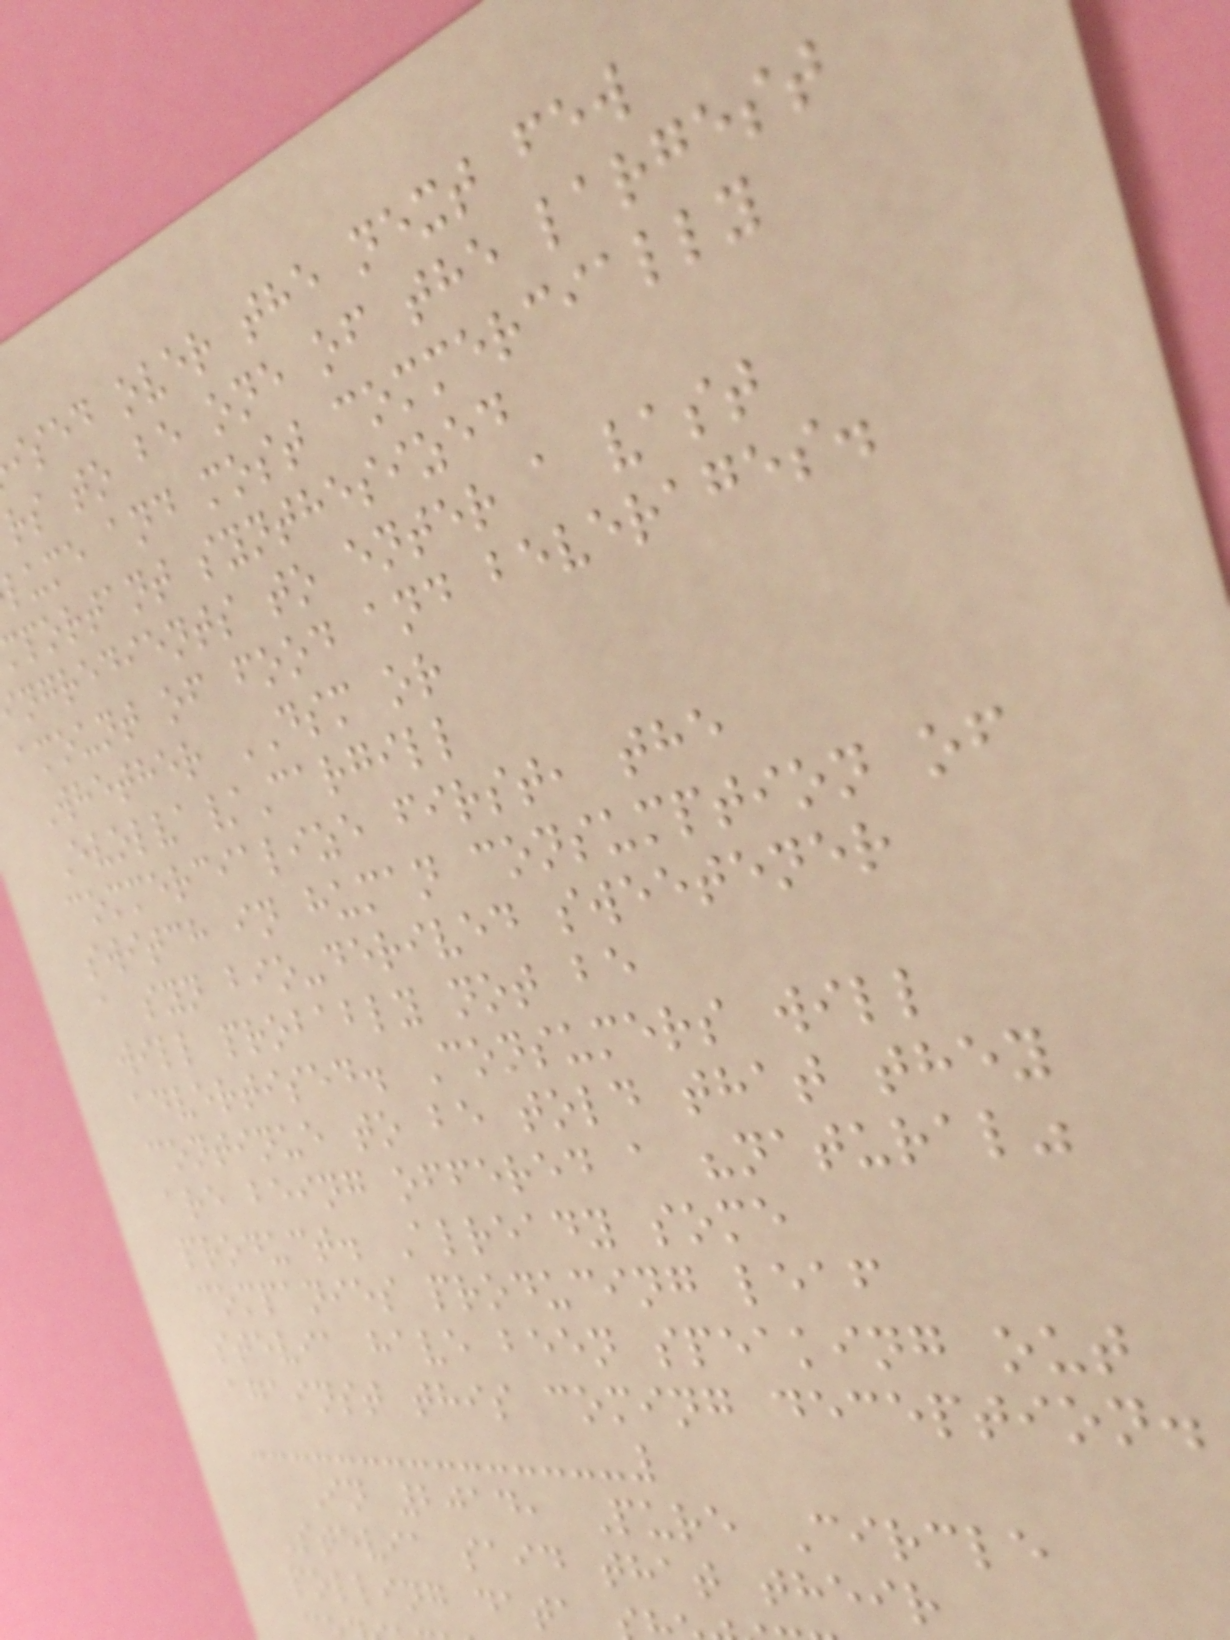ised over the next few
rs to be one of the largest
lume and most commercially
mportant synthesized
ngredients to enter a vast
amount of food and beverages.
Whether DSM or
Evolva/Cargill
commercialize first, the
switch in human consumption of
a syn bio-derived sweetener
will probably not be
advertised. Consumers will
continue to be told that they
are being offered a "natural"
product. Already some
companies producing leaf
stevia have been speaking out
against this coming deception.
In 2014, Pure Circle
Stevia said that their
polling data
